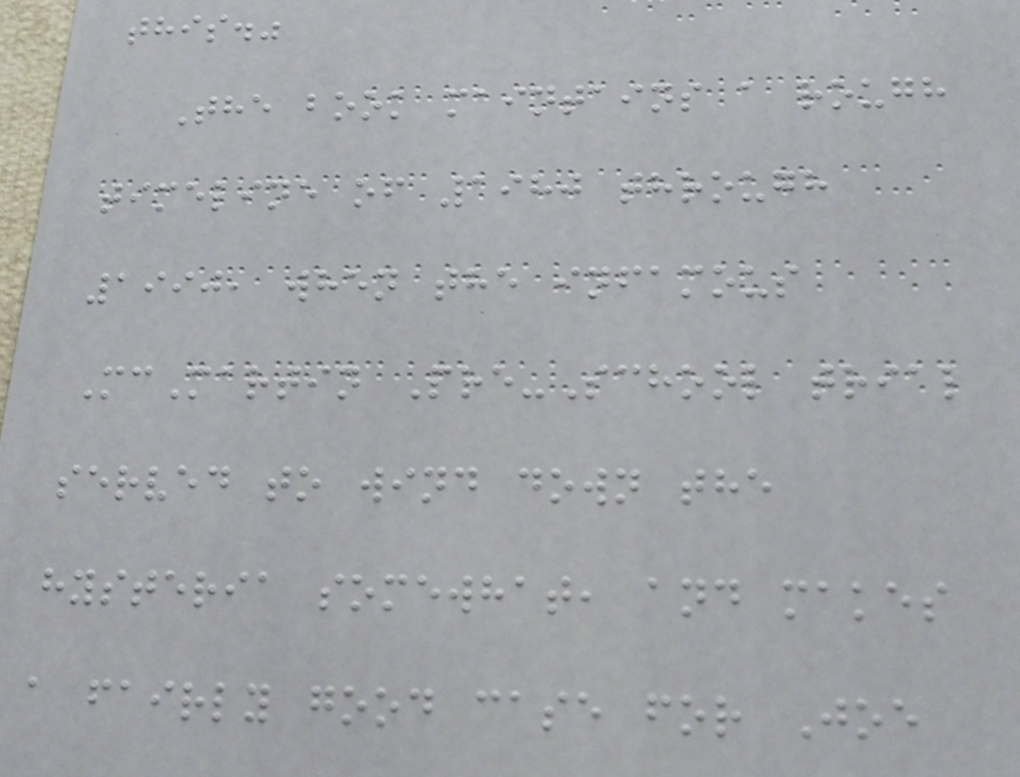this."
The book maintains a rough
timeline of 1980 through
1990, when the infamous
McMartin Pre-School trial
served to wind down the
hysteria somewhat, and makes
a fairly good case for Joe
